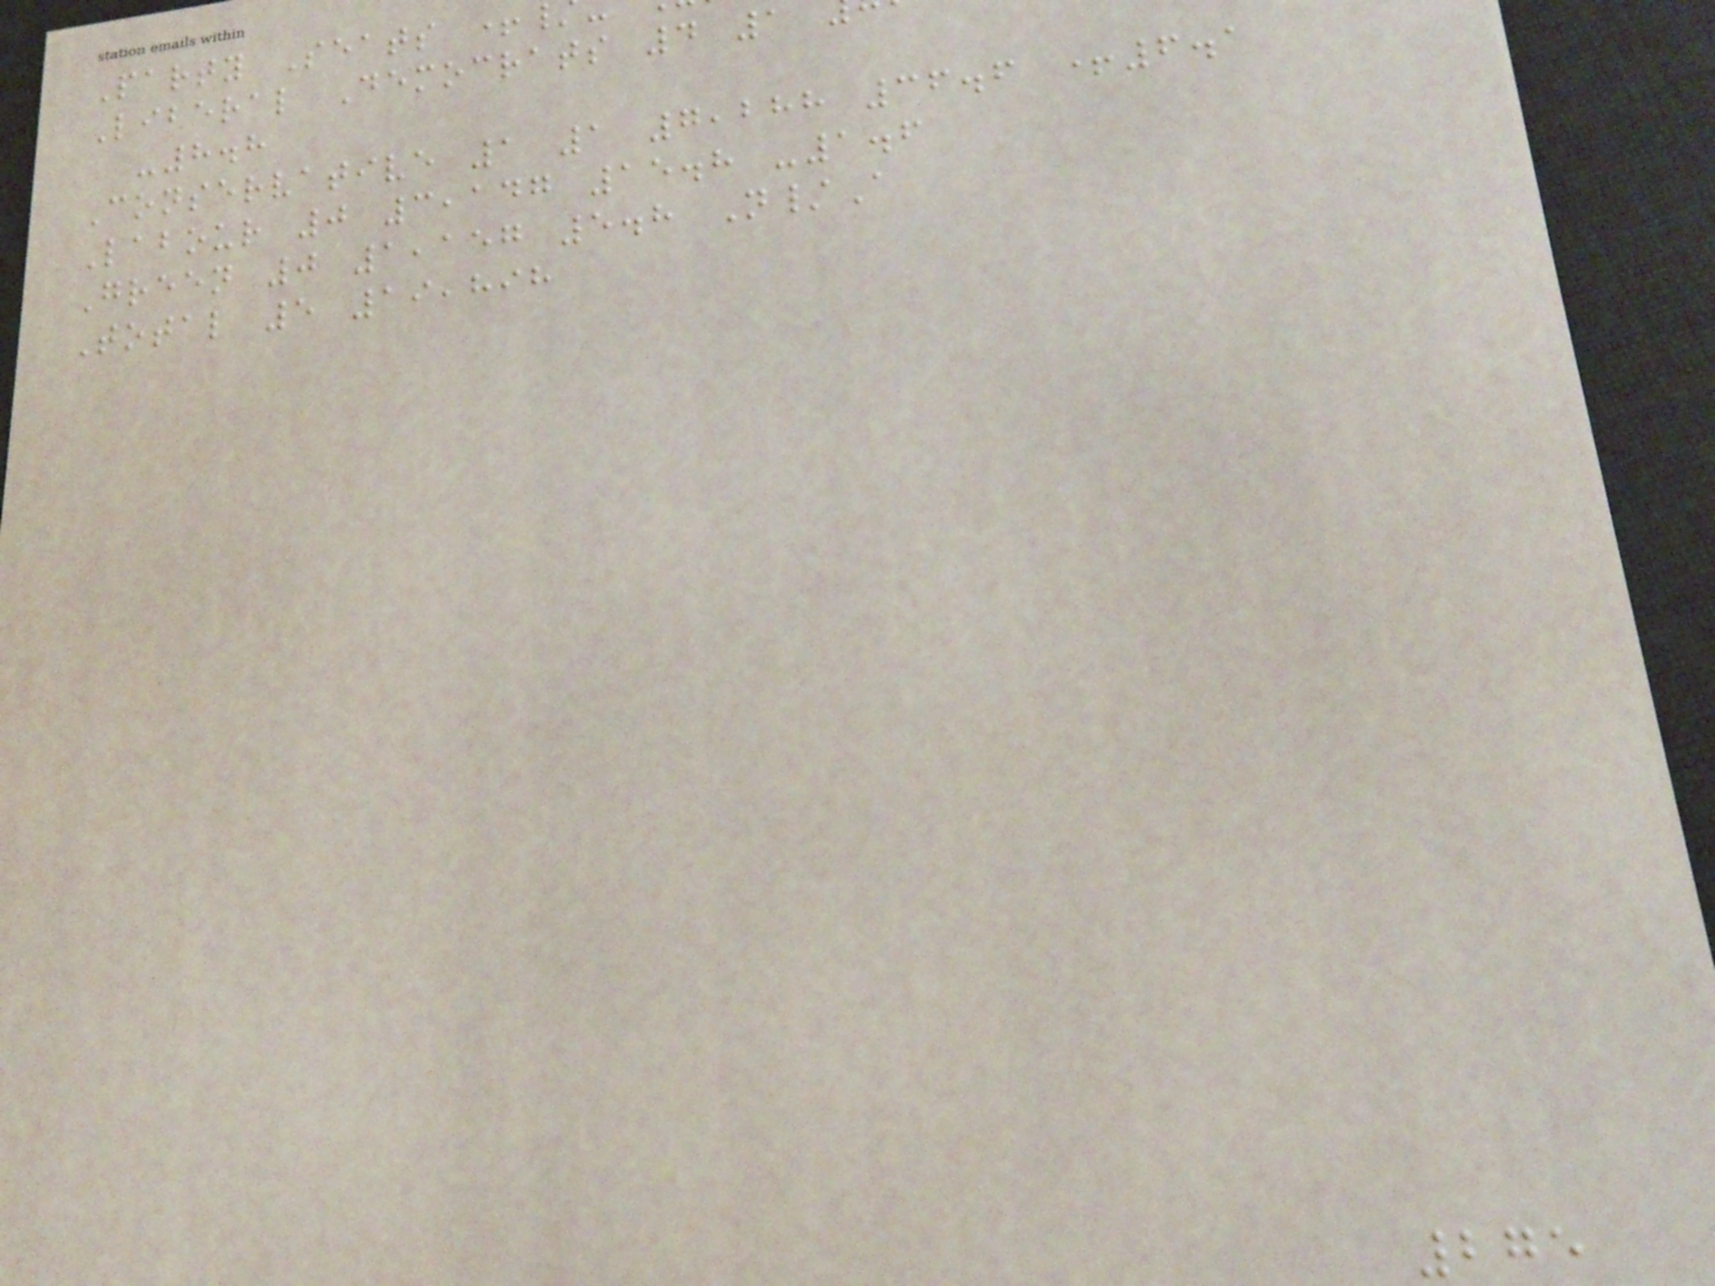Party Seats +
Liberal Democrats 4 1
-8.8
Conservative 1 1 7,288 36.6 +6.1
Labour 0 3,147 15.8 -1.6
Green 0 1,157 5.8 N/A
Total 5 19,898
275
